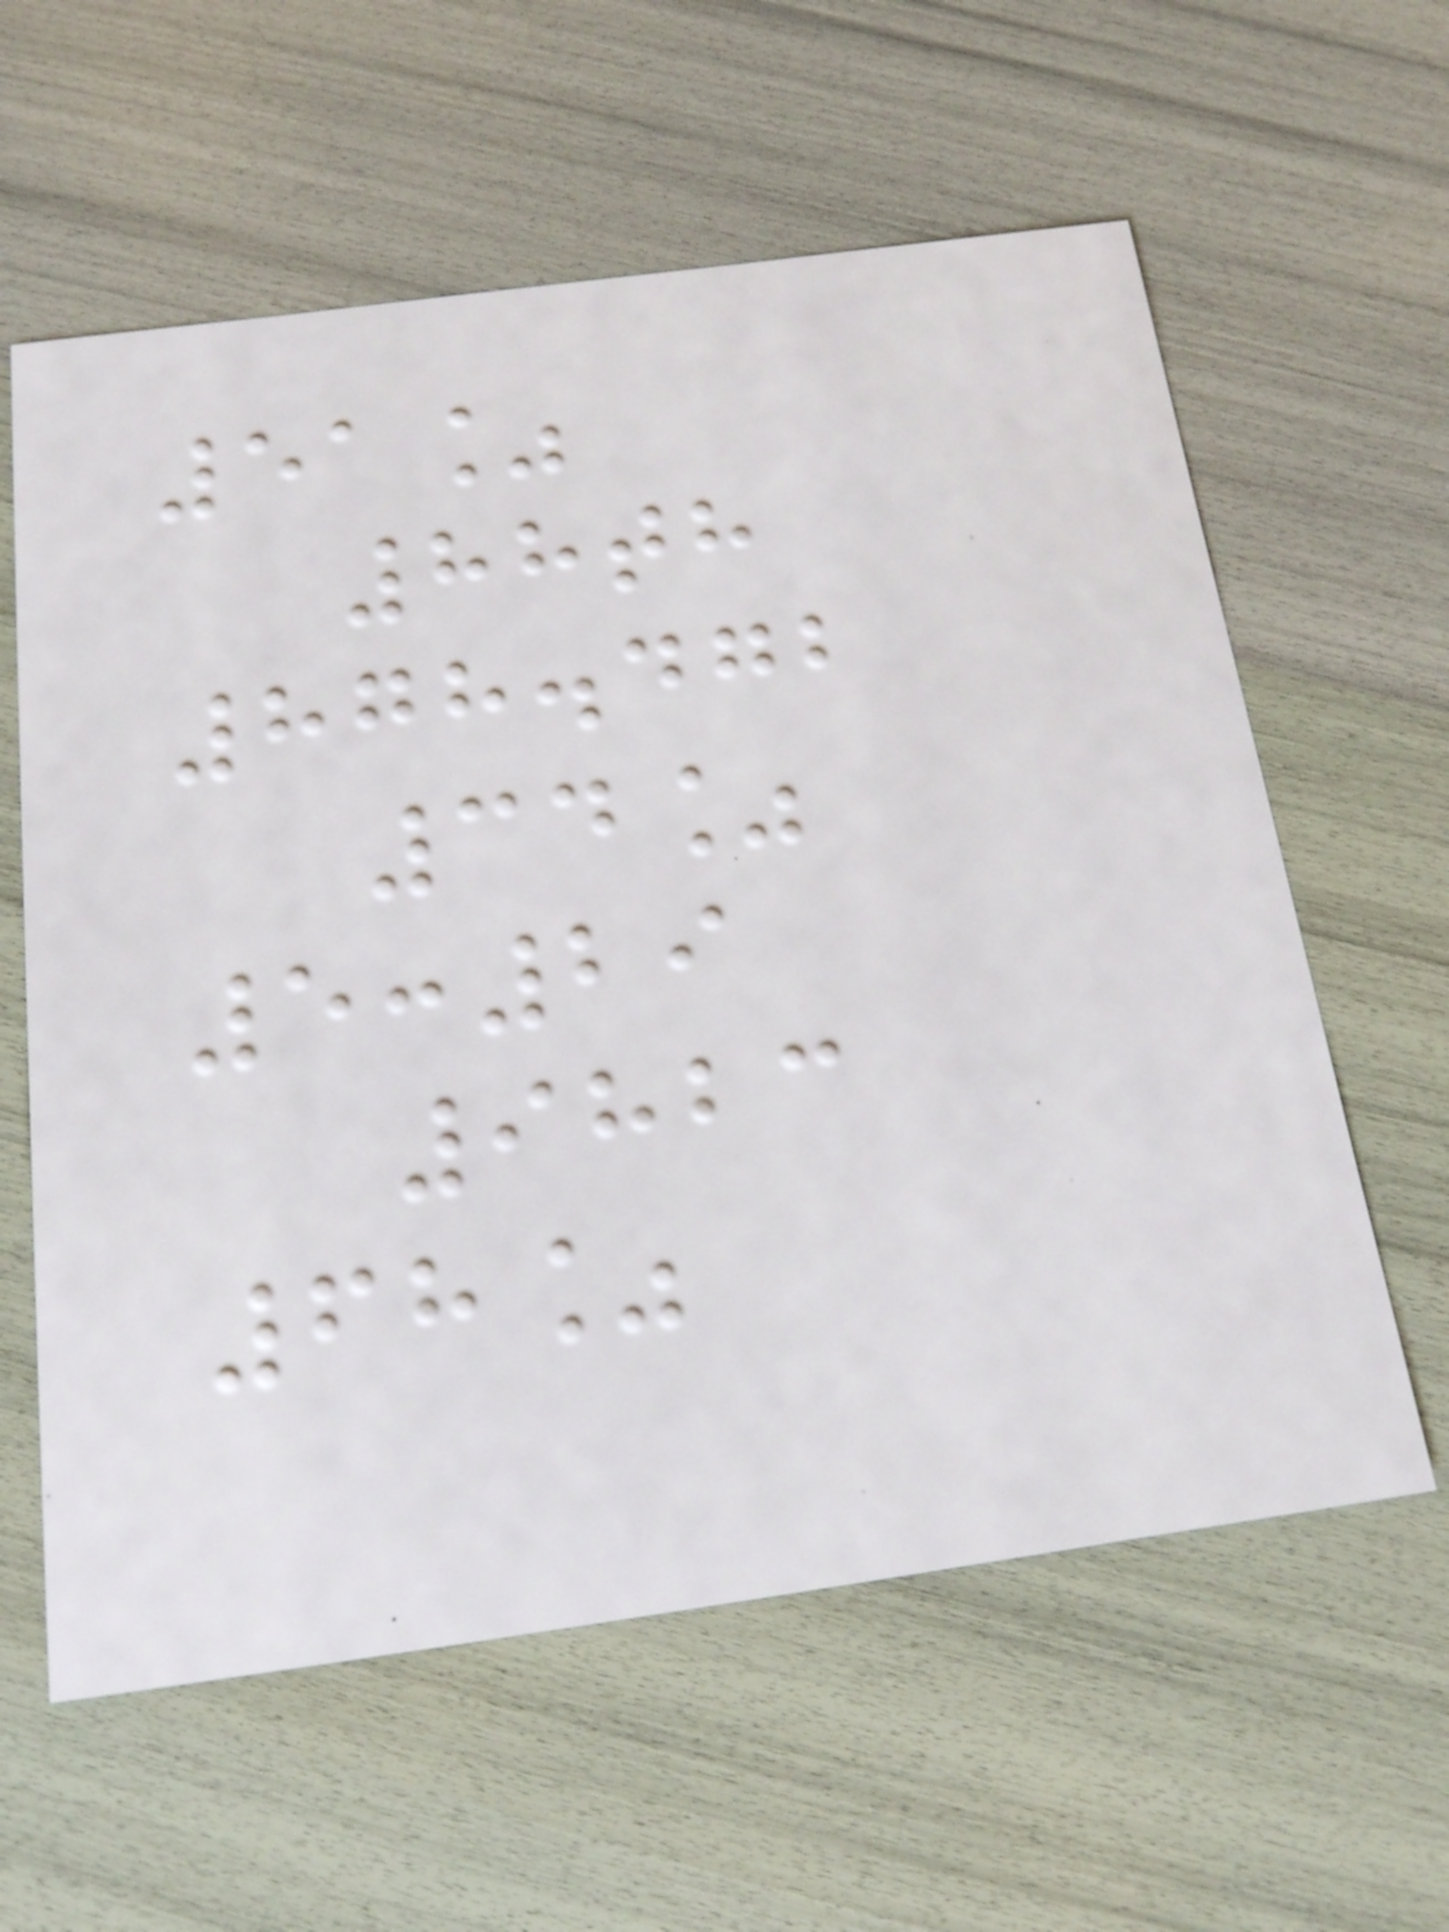51%
88th
878.472
34%
5:29
9823
68%
